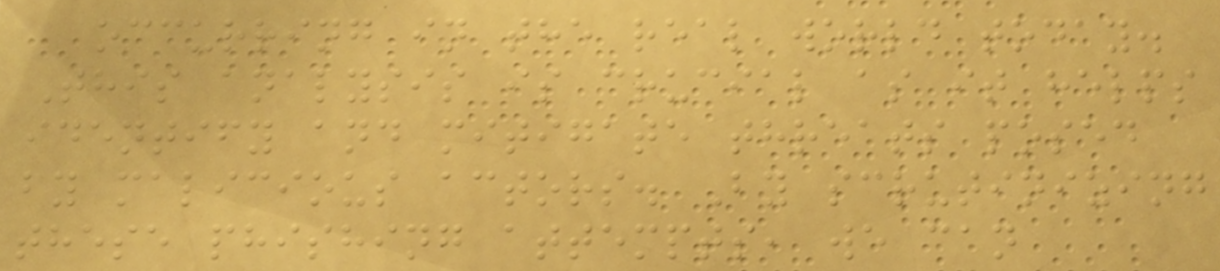occurring in the real world today.
This analysis is crucial as it helps
identify and mitigate threats posed
by malicious actors. By scrutinizing
these phishing attempts, we can
